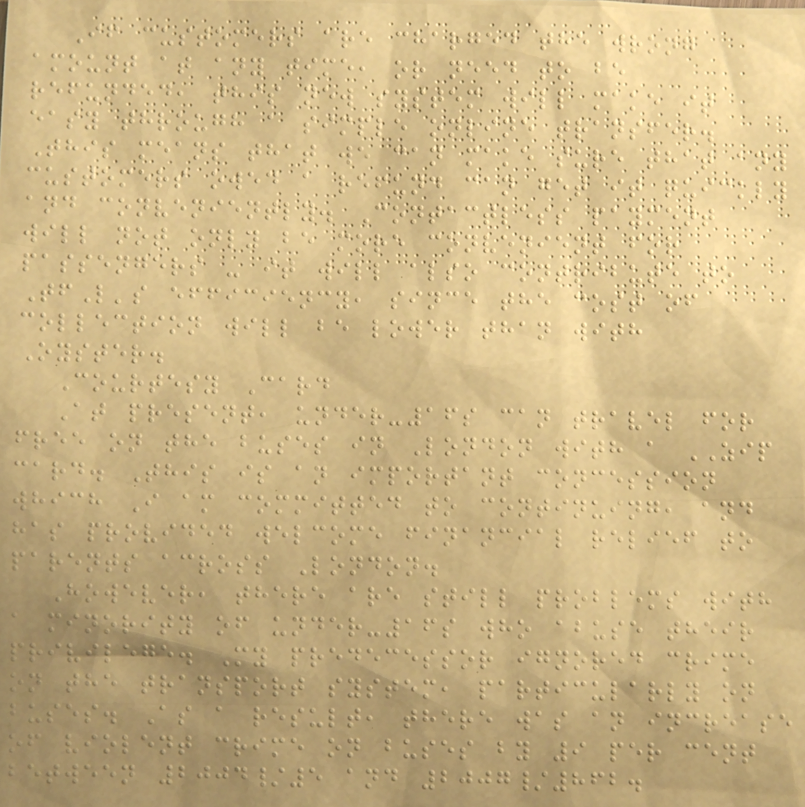If customers are charged the wrong
amount at any time, or need to be
refunded, this new system will make it
easy through a simple online transfer.
This means that we can make sure that any
customers owed a refund can get it quickly
and conveniently. Contactless payment
will not only be more convenient for
passengers - it will also contribute to
TfL's efficiency, since the cost of
collection will be lower than with
Oyster.
Courtesy Card
At present, under-16s can travel for
free on the buses in London with a ZIP
card. This is an important concession
which I am committed to continuing, and
has provided welcome financial relief to
parents across London.
However, there are still problems with
a minority of under-16s who abuse their
privilege. My predecessor ignored crime
on the transport system, particularly on
buses. As a result, there was an increase
of violent crime on buses by 9 per cent
between 2004/5 and 2007/862.
